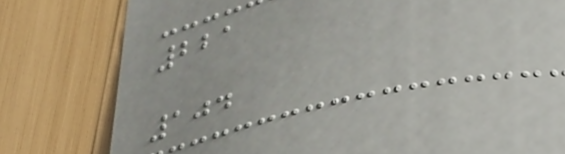221
104
